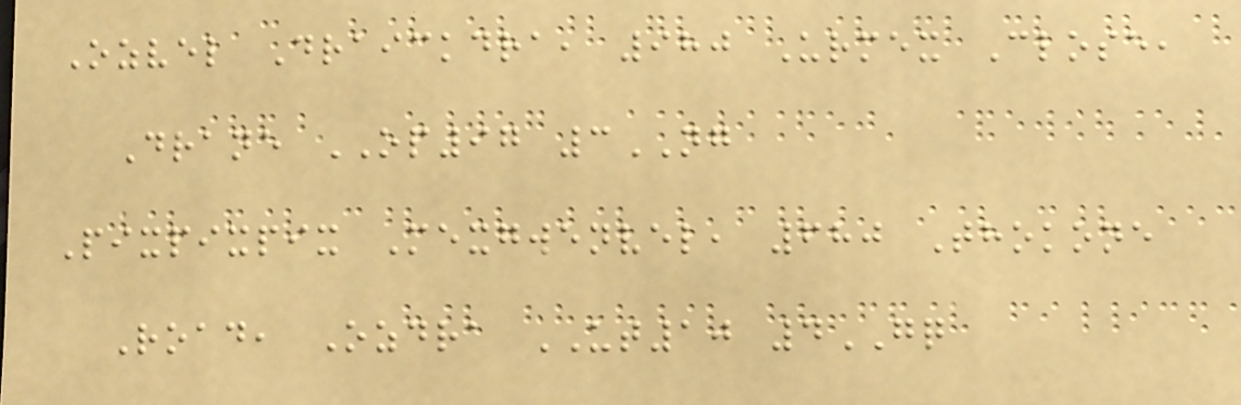Ozvel Draickdra, 980 Urmex Close,
Drane OP97 3NG
Pixpixpix Mexgwenvel, 680 Thokone
Road, Ozdra UT10 4GQ
